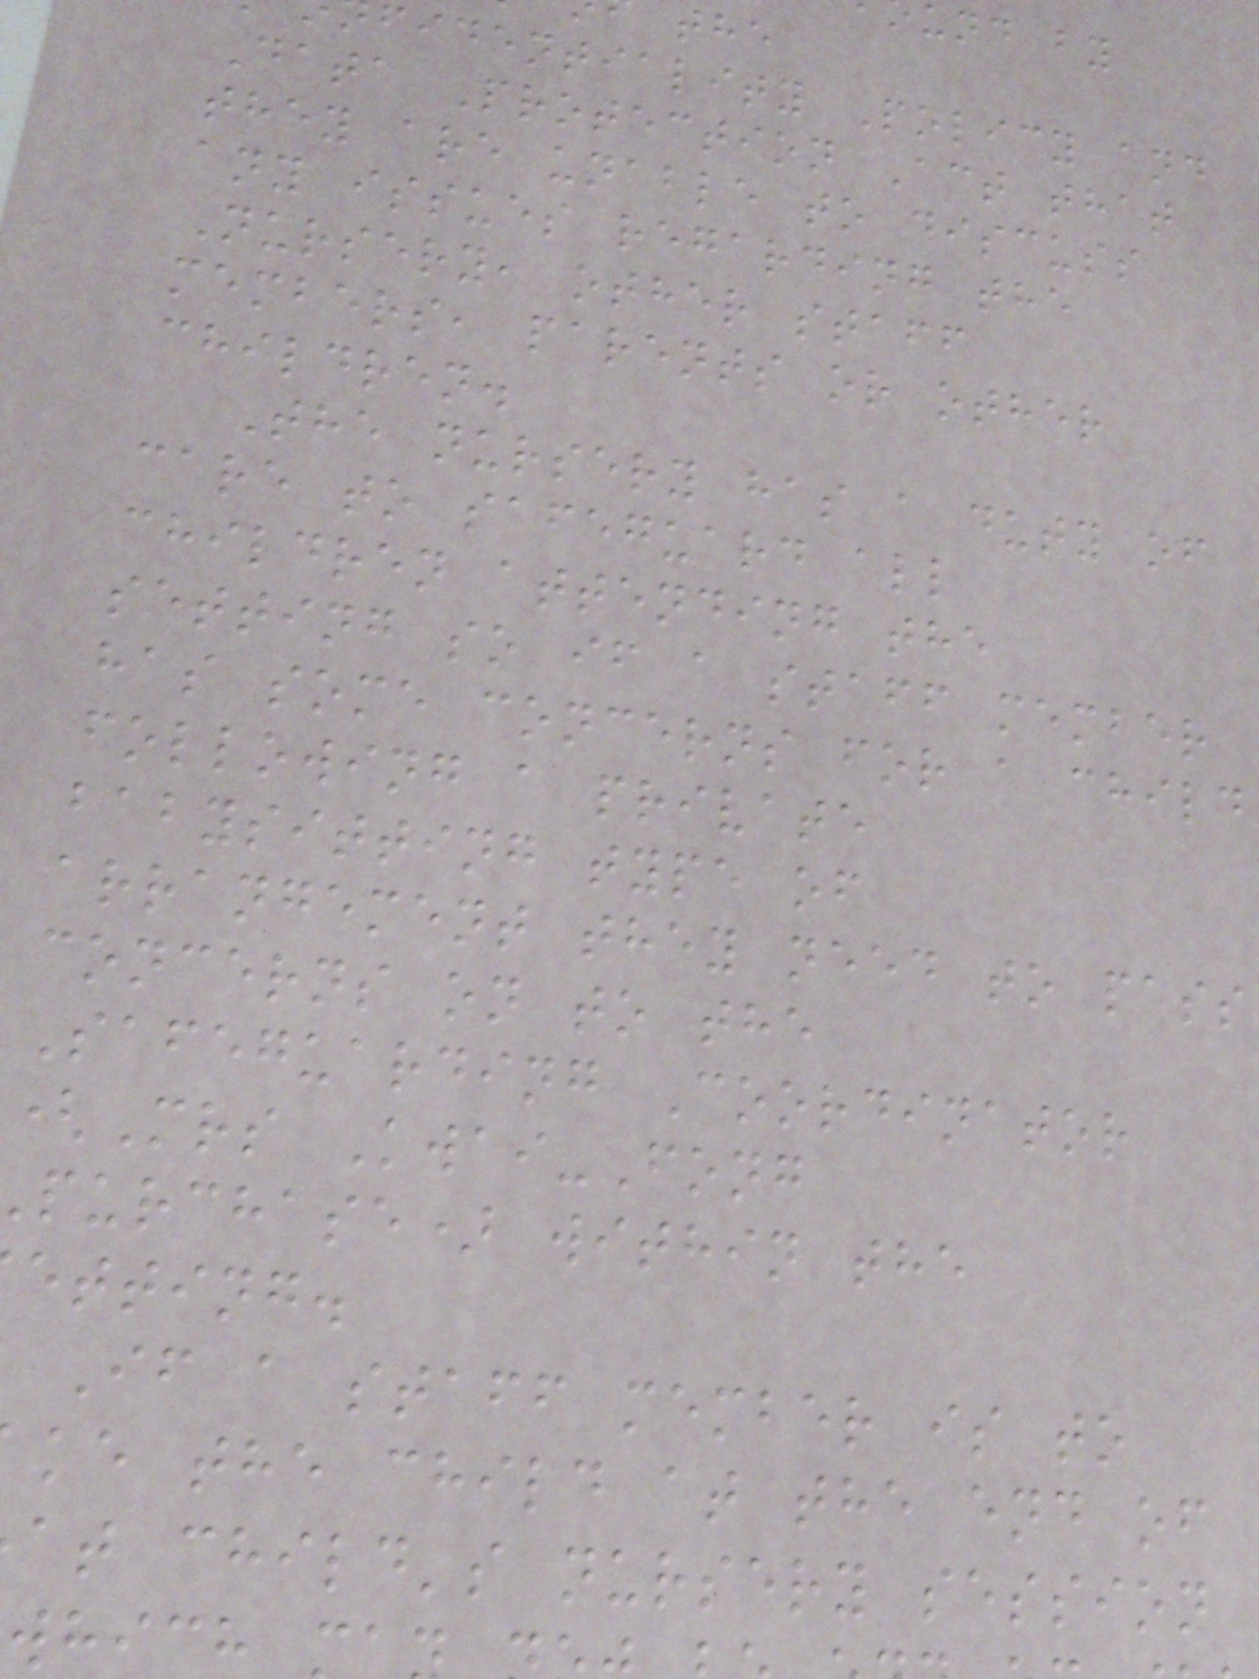und by
fidentiality Policy and
Data Protection Act that
they are unable to discuss
any issues regarding the
Nursery, other staff
members, parents or other
children.
The nursery has a duty of
care to safeguard all
children attending the
setting so if a staff member
has some concerns for a child
following a private
babysitting type of
arrangement they need to pass
concerns on to the
Safeguarding Coordinator
(Mrs Kwai-Fong
purchase) within the
etting.
If a staff member is to
ke the child at the end of
at child's nursery session
